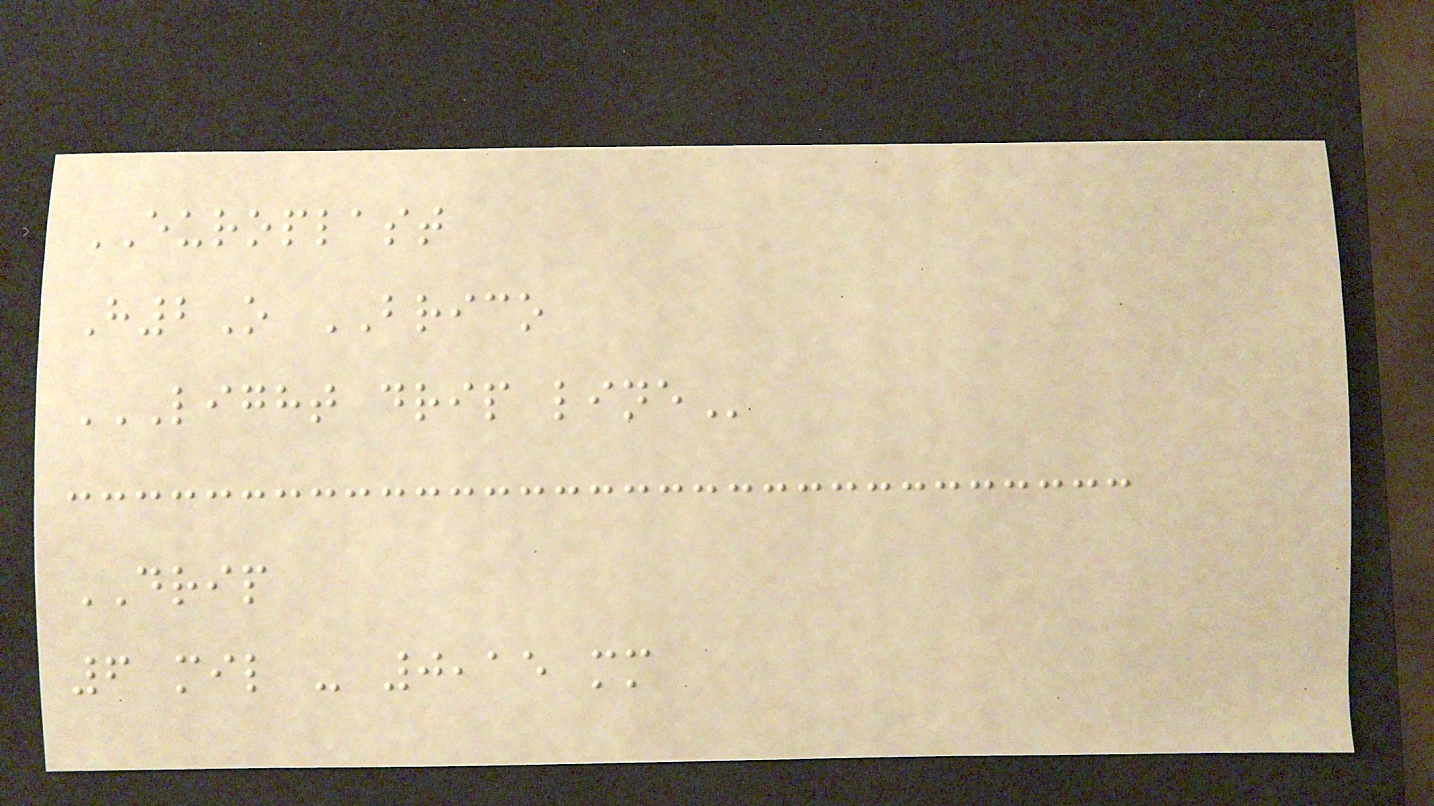EUROPLAST
H2O BRICO
LIGHT DRIP LINE
DRIP
6 mil - 0,15 mm
